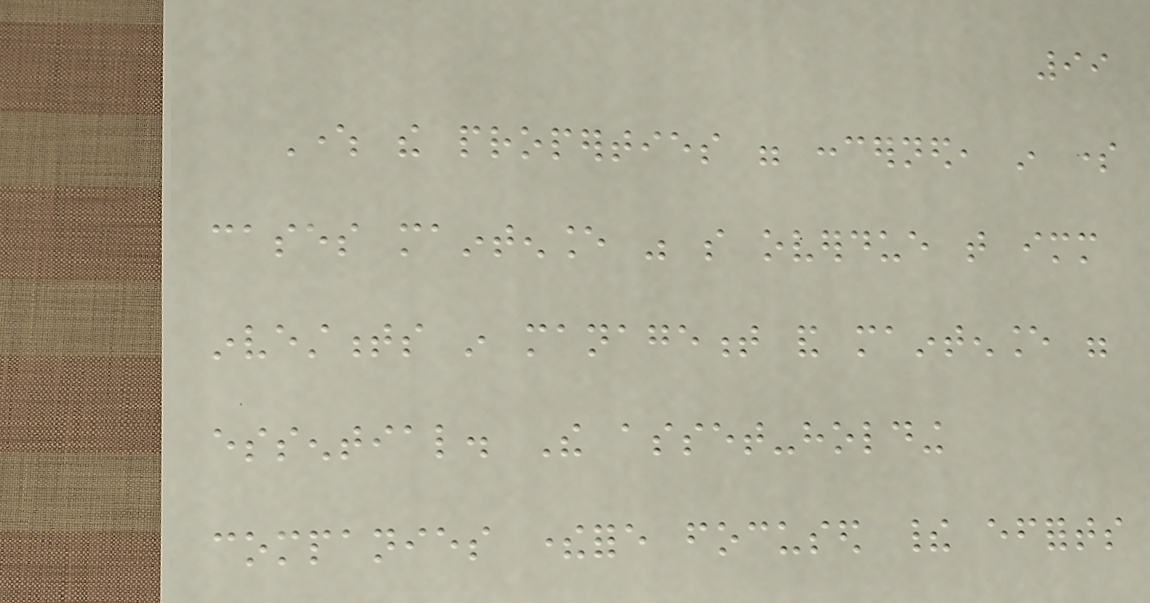99
Where the properties were concerned, in some
cases maintenance was so overdue that immediate
investments in management and maintenance were
essential. The asset-holding
companies therefore focused their efforts
